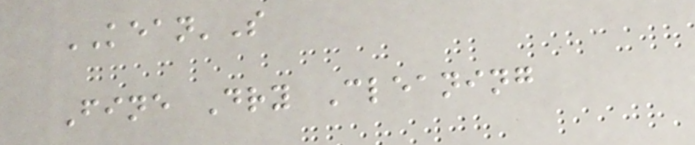KEAN'S
Fine Dry Cleaning
